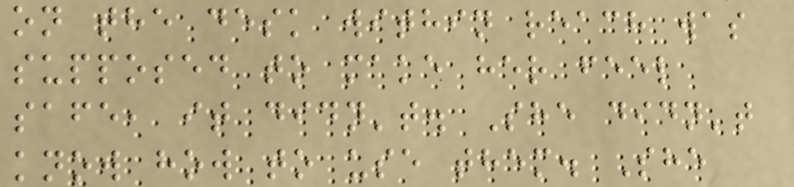on the desk within reach was
supposed to make her feel
safe, it didn't. She didn't
know how to use them. She
